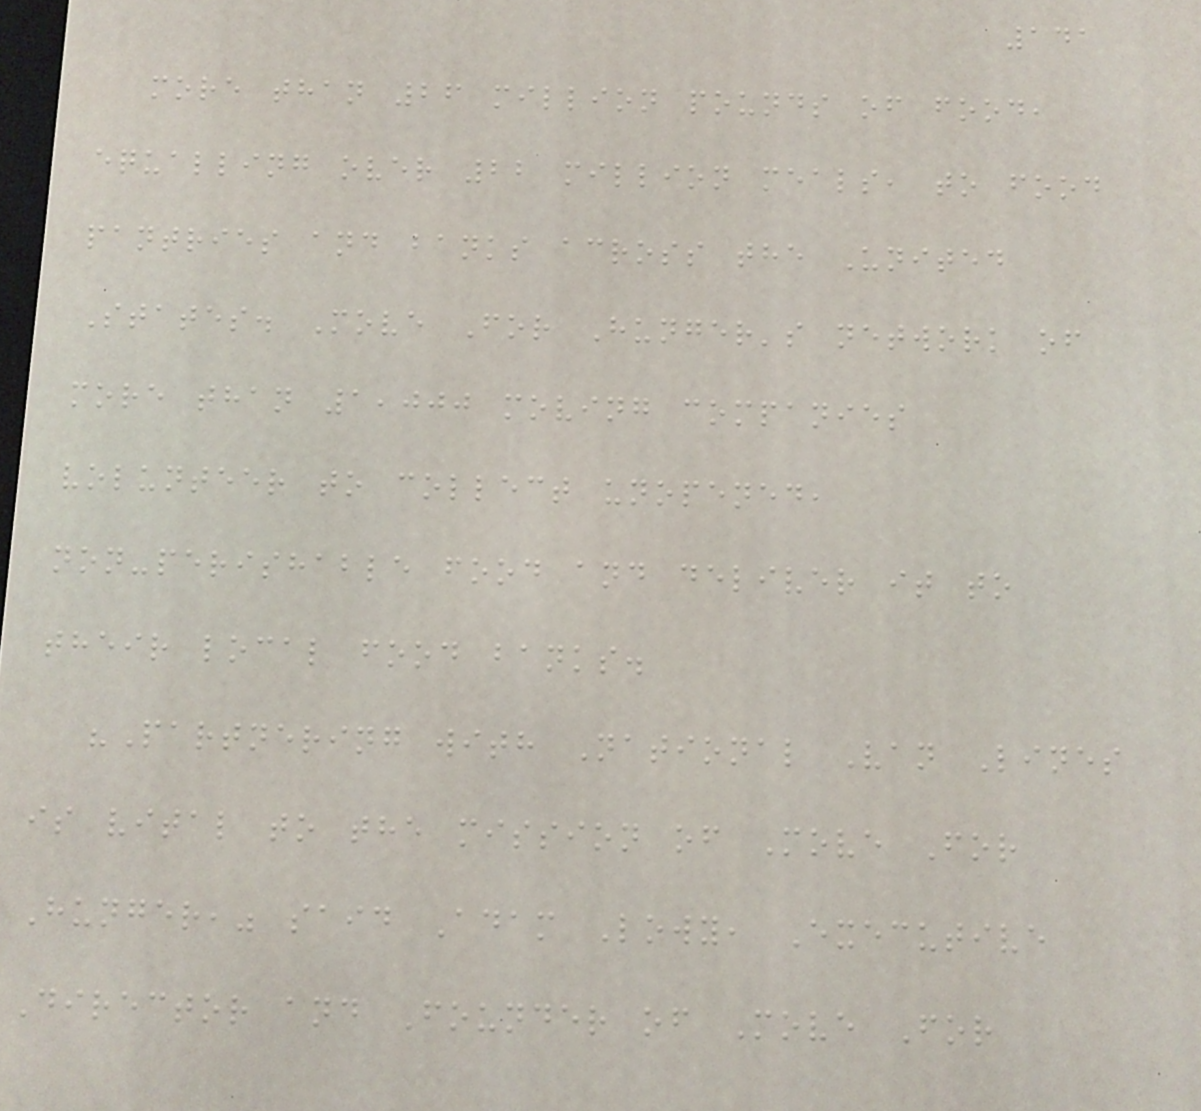141
more than 26 million pounds of food,
equalling over 22 million meals, to food
pantries and banks across the United
States. Move For Hunger's network of
more than 1,000 moving companies
volunteer to collect unopened,
non-perishable food and deliver it to
their local food banks.
"Partnering with National Van Lines
is vital to the mission of Move For
Hunger," said Adam Lowy, Executive
Director and Founder of Move For
